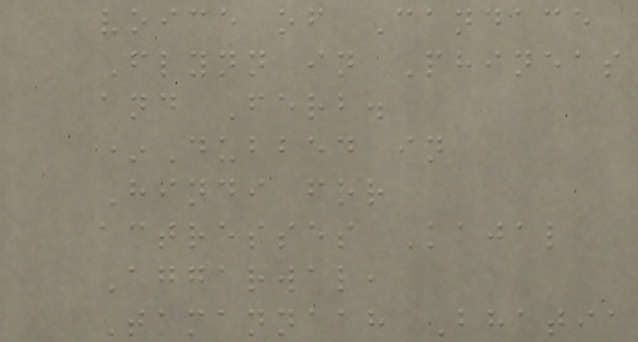voice of Candace
Flynn in Phineas
and Ferb.
*Dubbed in
Hindi for
actresses Kajal
Aggarwal,
Tamannaah Bhatia
